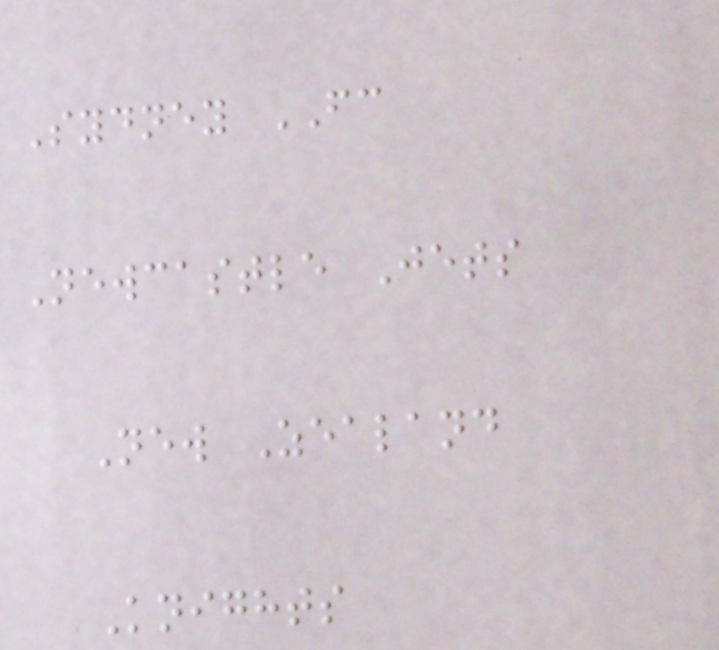Sydney FC
Newcastle Jets
New Zealand
Knights
